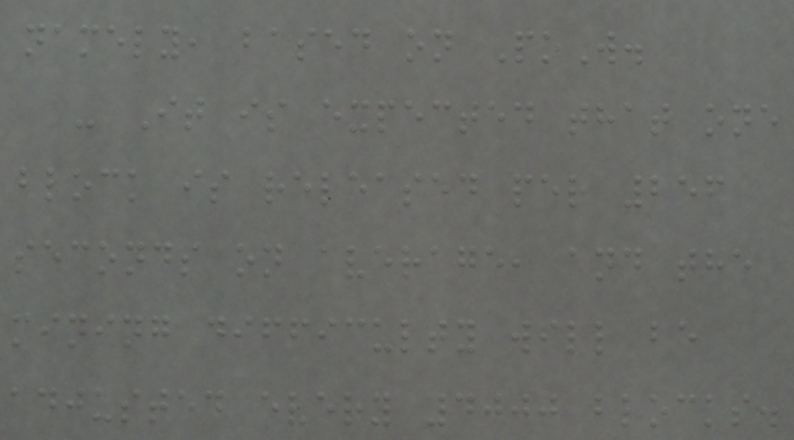namely, based on PoW.
- It is expected that one
block is released per 256
seconds on average, and the
mining difficulty will be
adjusted every 4000 blocks.
